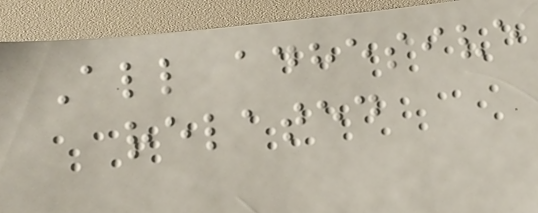All adhesive
related
